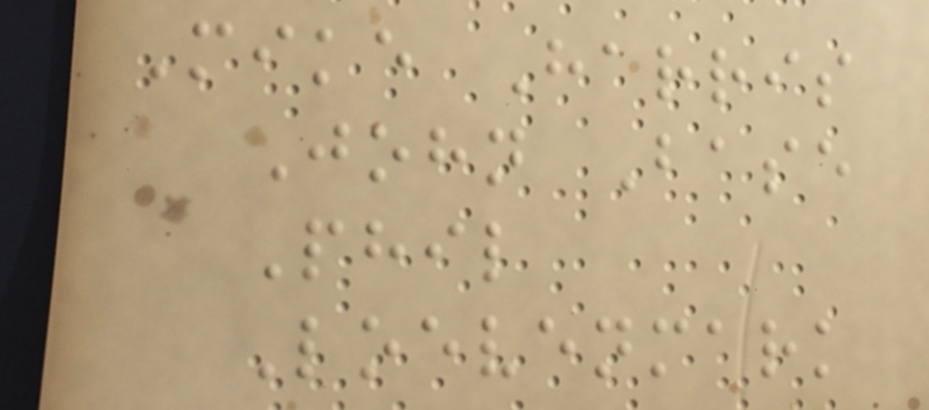Mike Harris
John Base
Phil
Loevenmark
